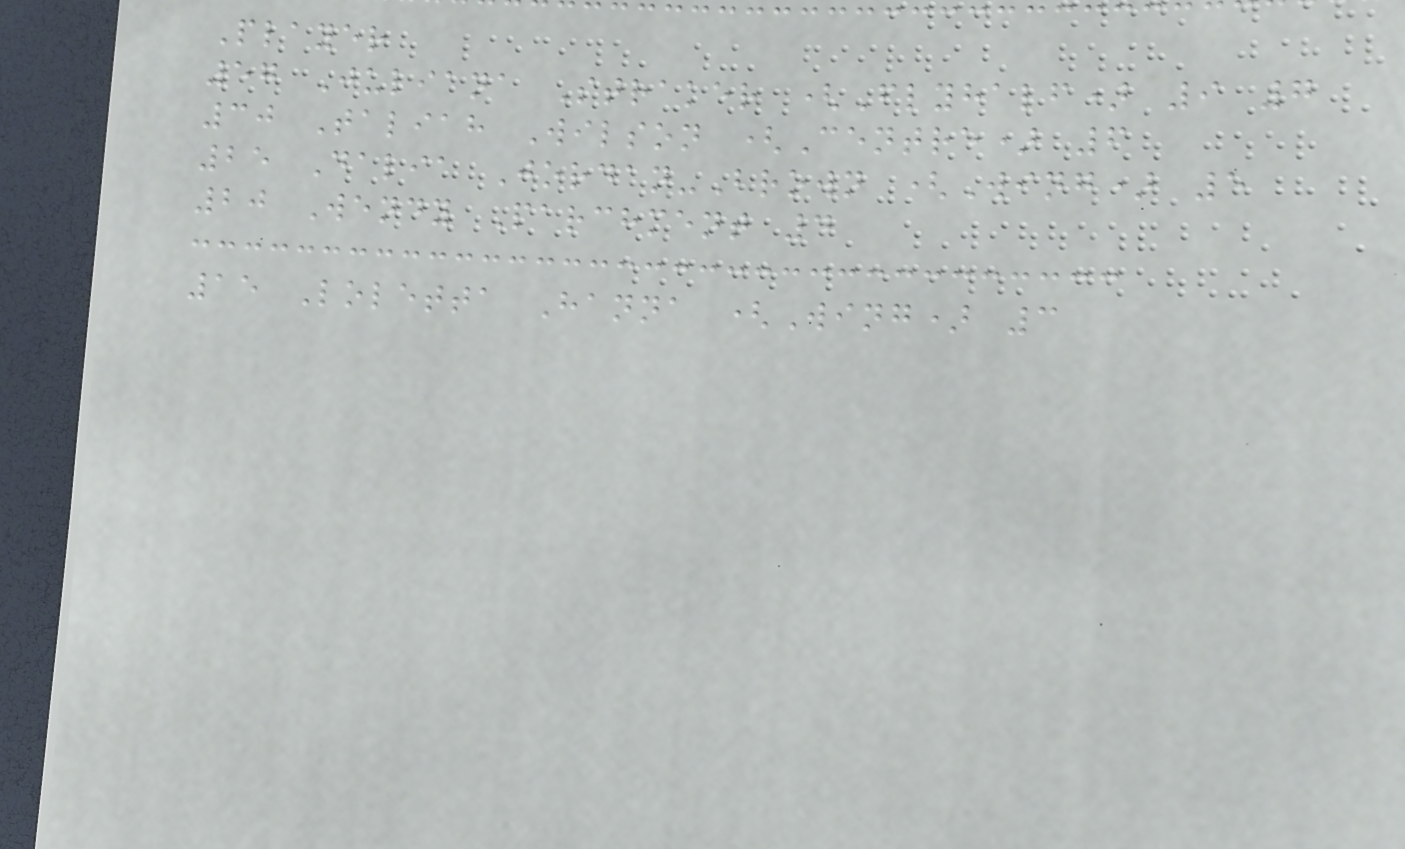Player
57 Juliana Straker (Flyhalf) 9 7
30 Taliah Wilson (Centre) 6
25 Dalia Jordan-Brown (Wing) 5
20 Wendy Parchment 4
15 Loletta Hanna (Wing) 3
